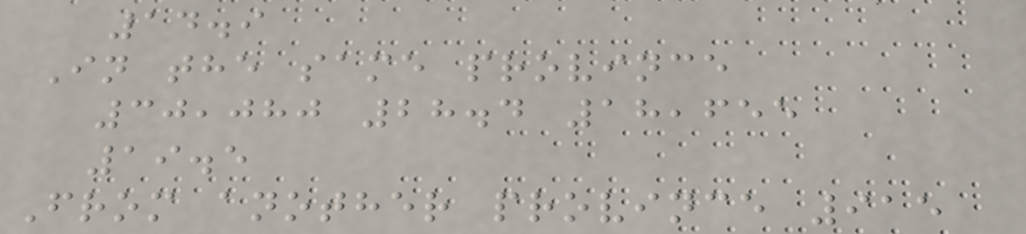14.9
In the same province
30,080 28.4 18,655
19.5
From another province 915
